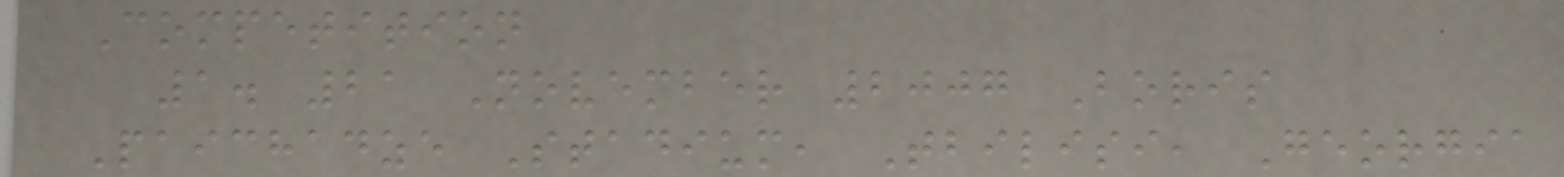Competition
1. 21 November 2007 Boris
Paichadze Stadium, Tbilisi, Georgia
